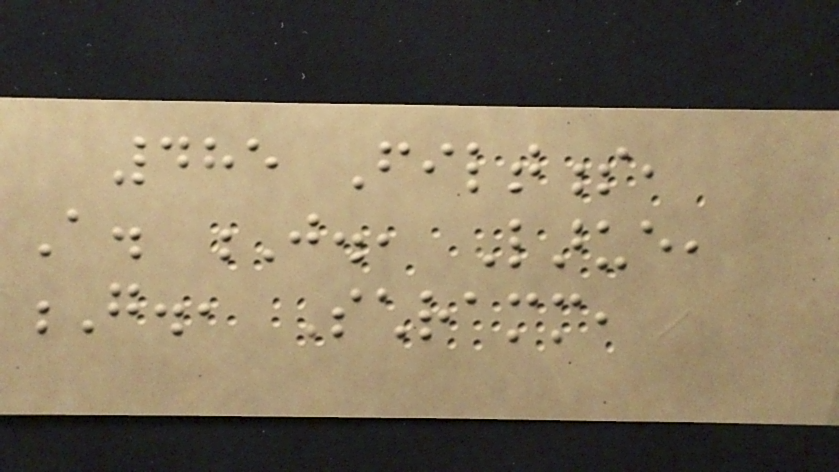485 Filtness,
A. J., Larue,
G., Schramm,
